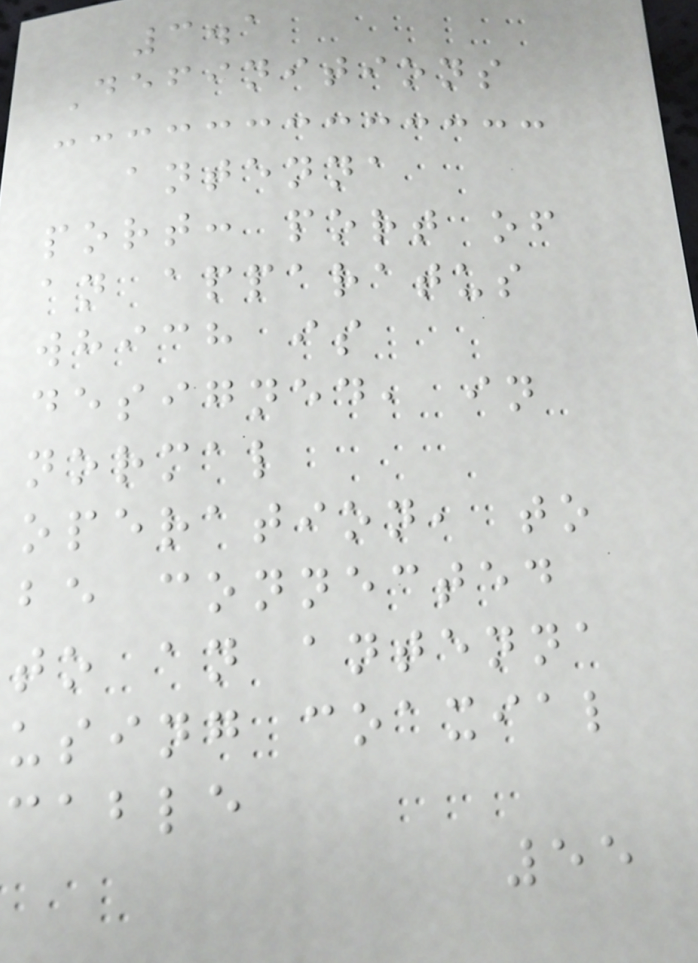3.1
Definitions
antenna
port: port of
an apparatus
which is
designed, in
normal
operation, to
be connected
to an antenna
using coaxial
cable
55
